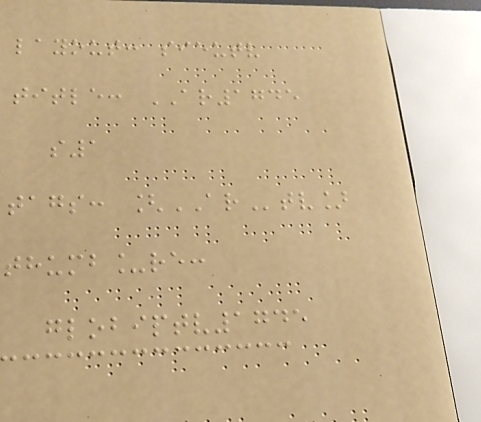layout: sieutv
title: AR1745
s1
tags: [ARtv]
thumb_re:
globiptv1745
